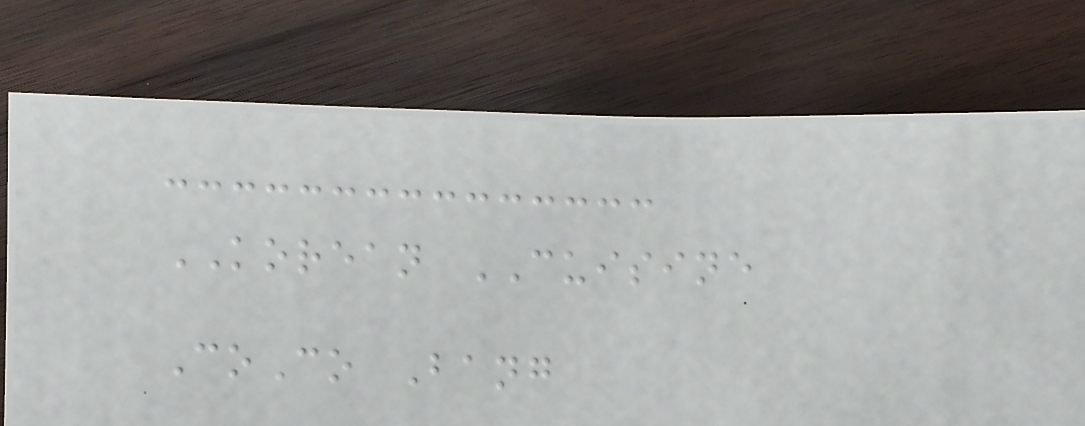KOREAN CUISINE
CoCo Bang
